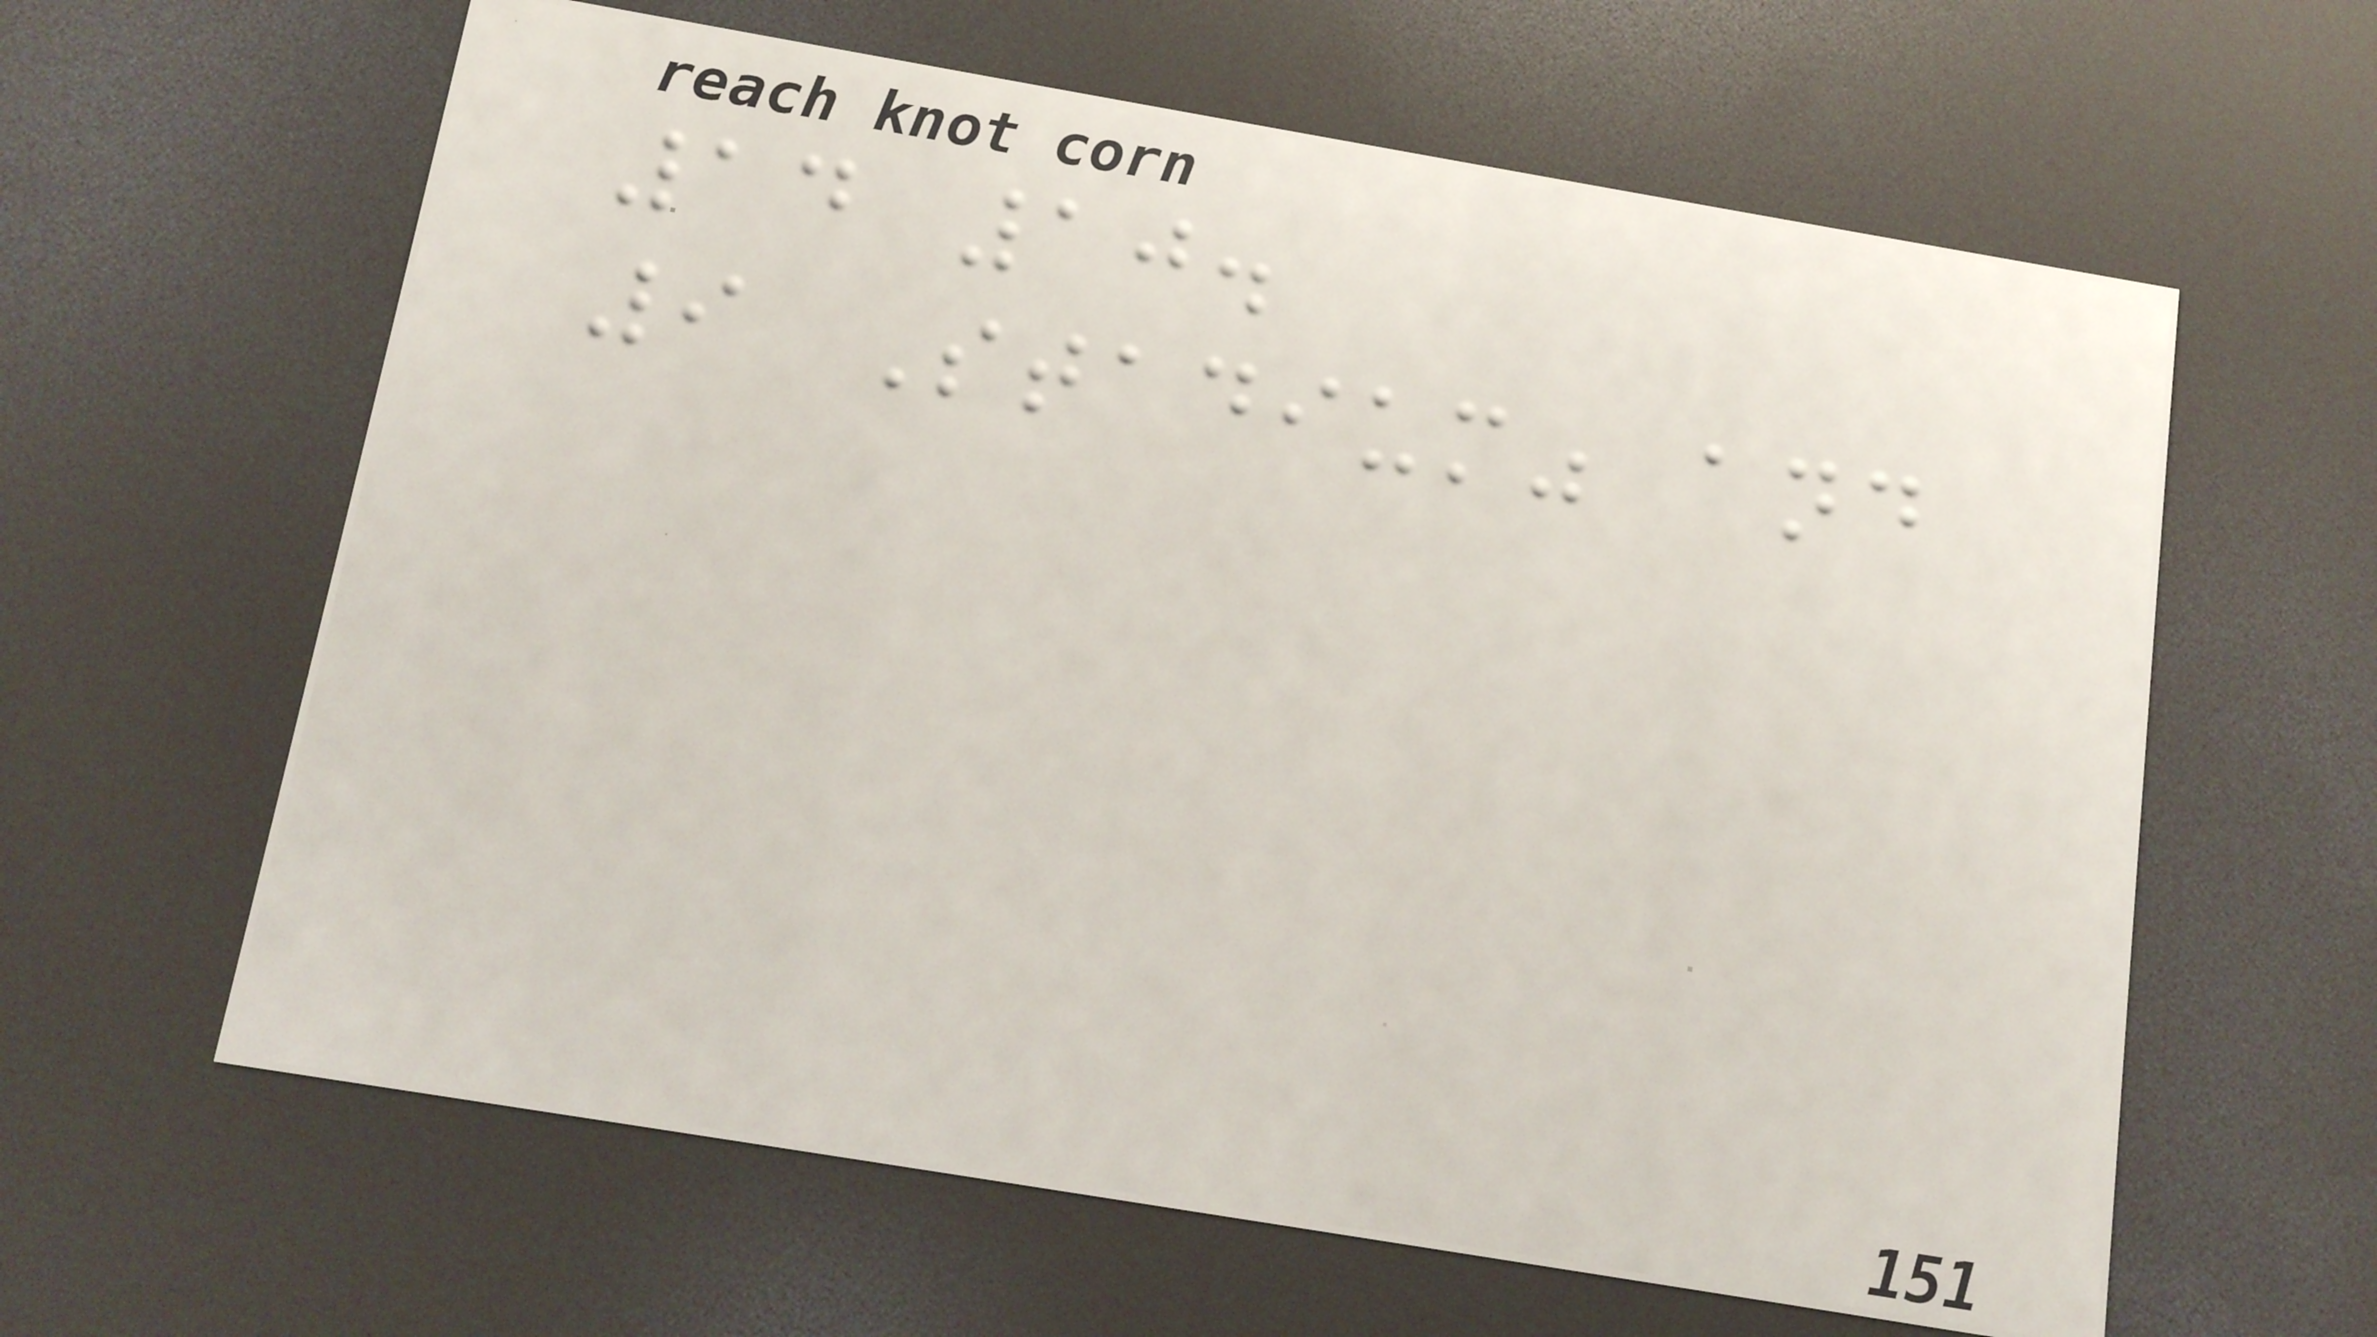14 10.
9 Stadium" and
